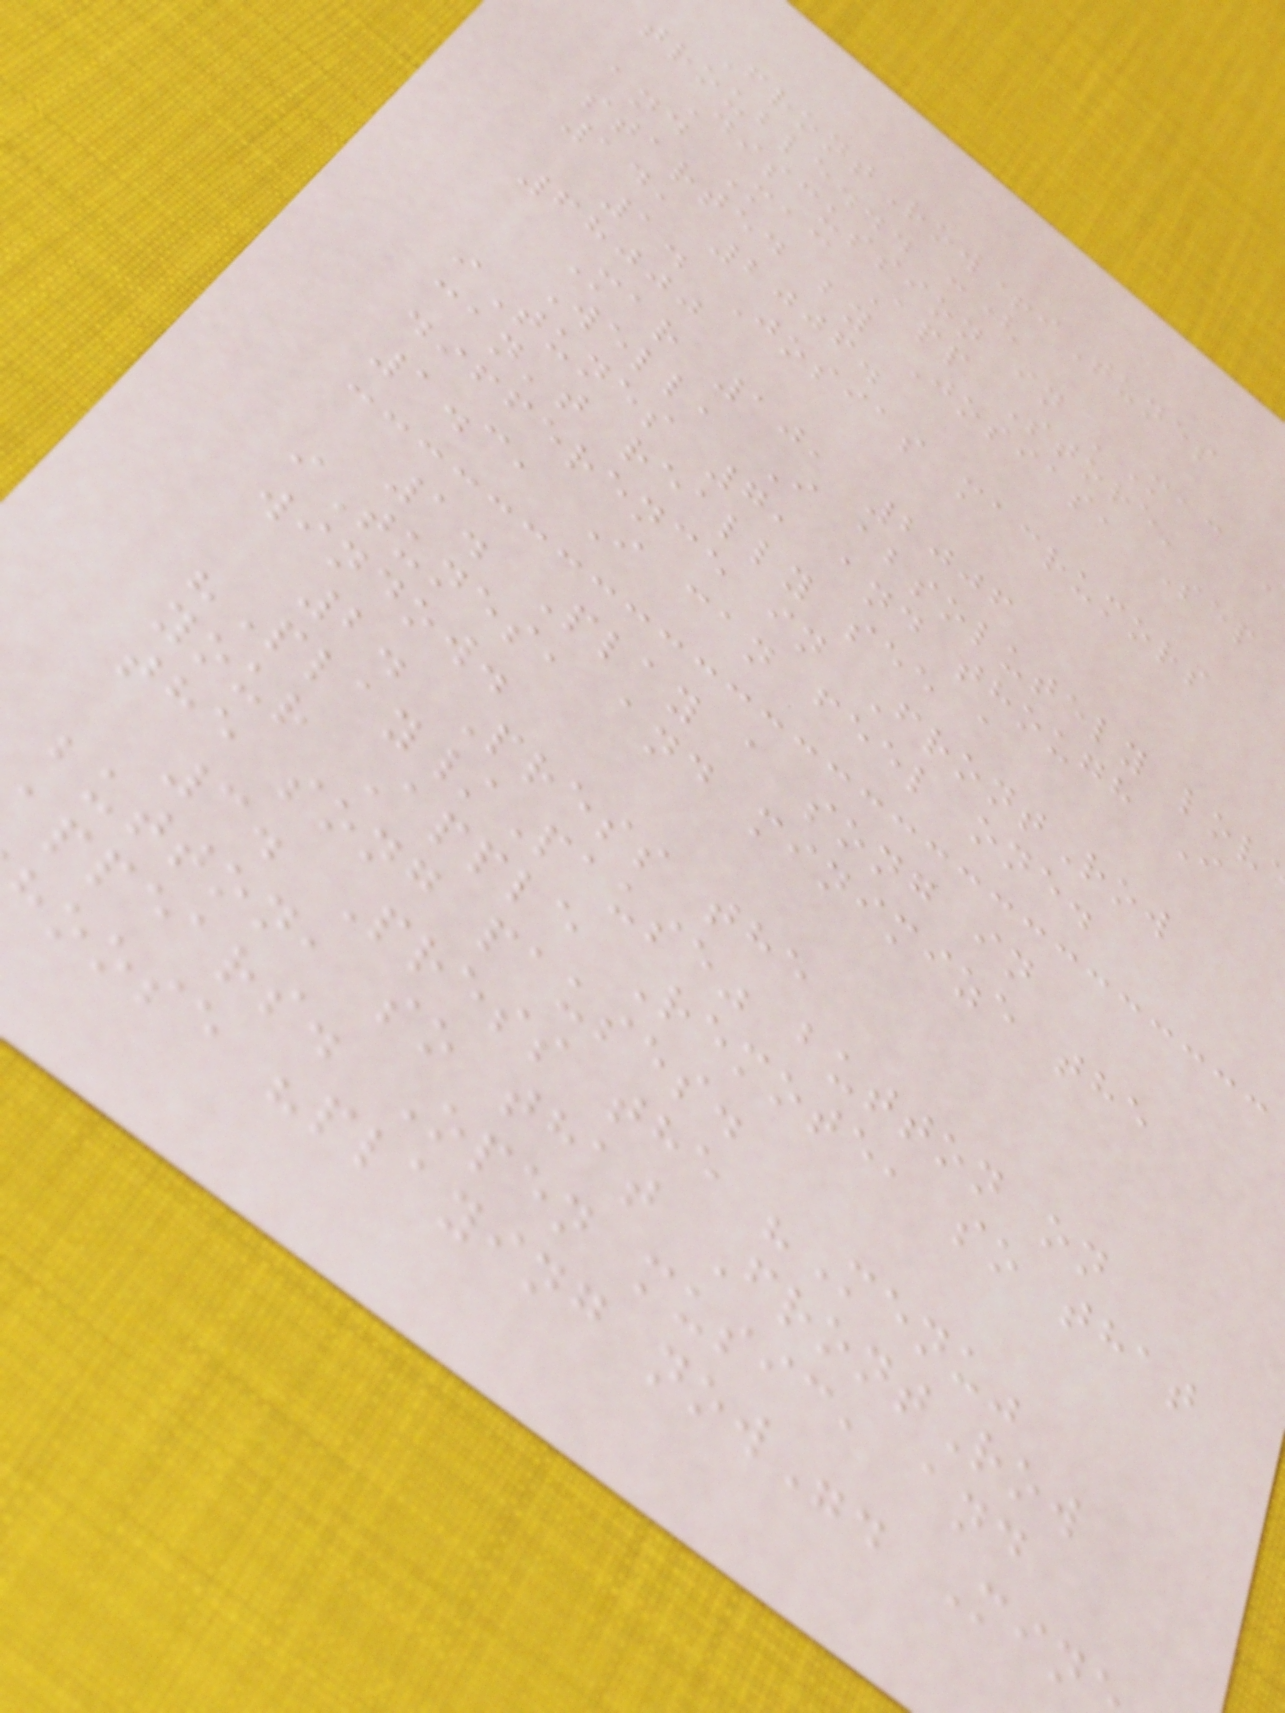FrontRow+iTunes
trouble... :(
Discussion in 'Mac
and Mac App Store'
started by Josias, Sep
14, 2006.
1. Josias macrumors
68000
Mar 10, 2006
Well, I absolutely lov
iTunes 7, and though I
can't really see a
difference in FrontRow
1.3, I can feel one.
1. Play a song in
iTunes, and minimize the
window.
2. Press the
"Play/Pause" button on
your Apple Remote, so that
the song pauses.
3. Press the "Menu"
button, so that FrontRow
ppears. Open music, and
oose "playing now". Min
